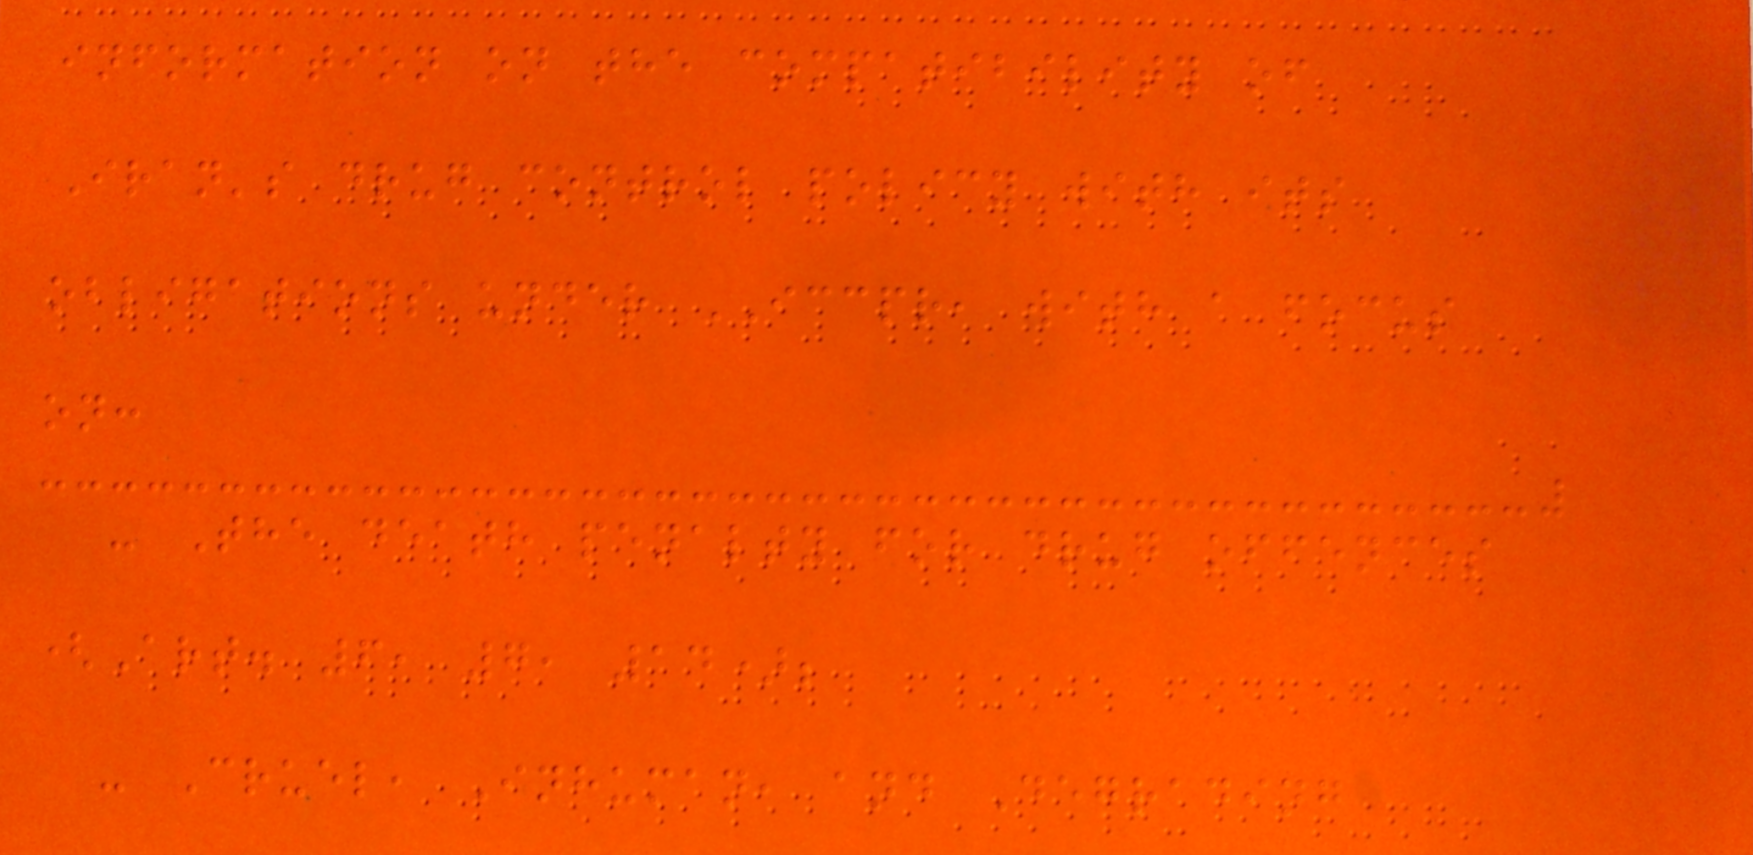information on the compatibility of
Iran's drug control policy with its
obligations under ICCPR, with a focus
on:
- The death penalty for drug offences
(Art. 6, 7, 14);
- Cruel, Inhuman, and Degrading
